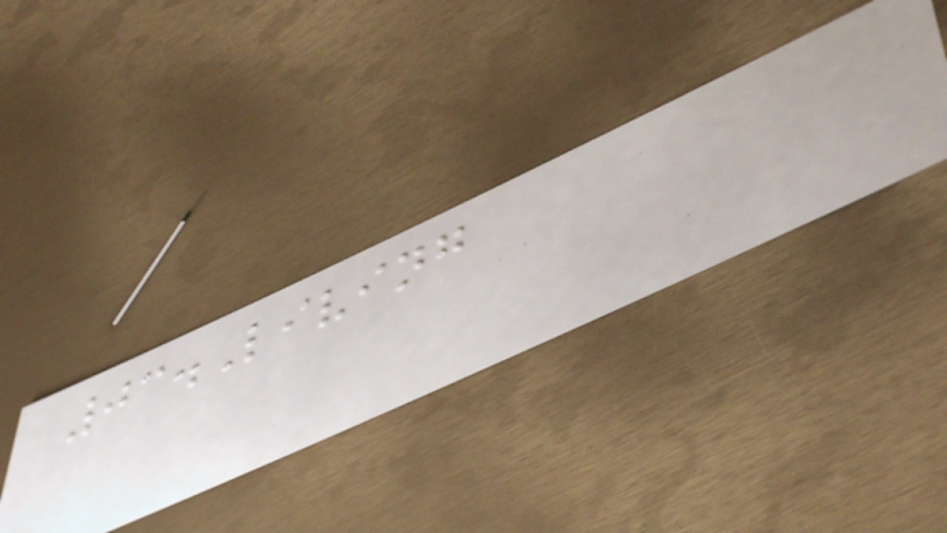03.Living
